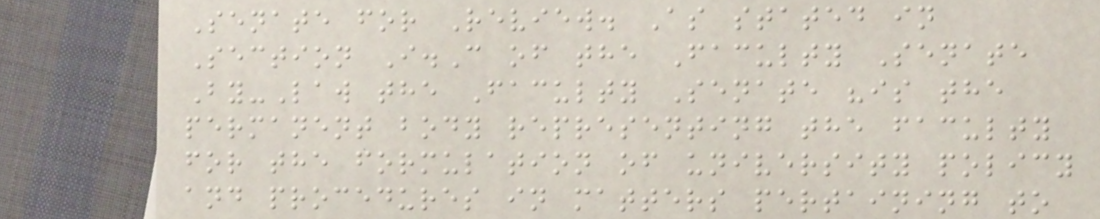Senate for Review. As stated in
Section I.C of the Faculty Senate
By-Law the Faculty Senate "is the
permanent body representing the faculty
for the formulation of university policy
and procedures in matters pertaining to
